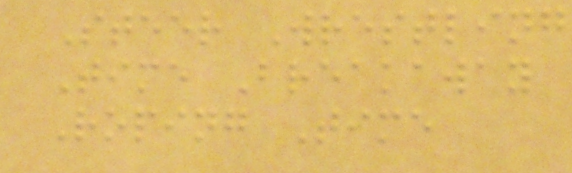Steer Wrestling
Time Breakaway
Roping Time
